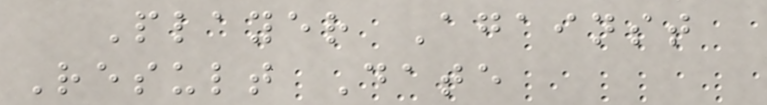Player Against
Result Date
